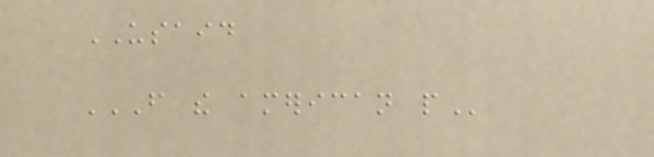USAID
FROM THE AMERICAN PEOPLE
